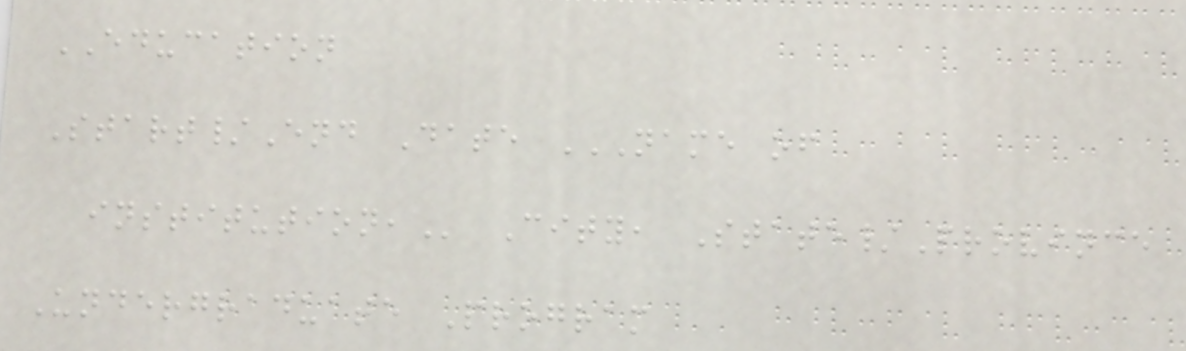EDUCATION
Start/End Date NAME OF
INSTITUTION, City, State/Province
Undergraduate Program
